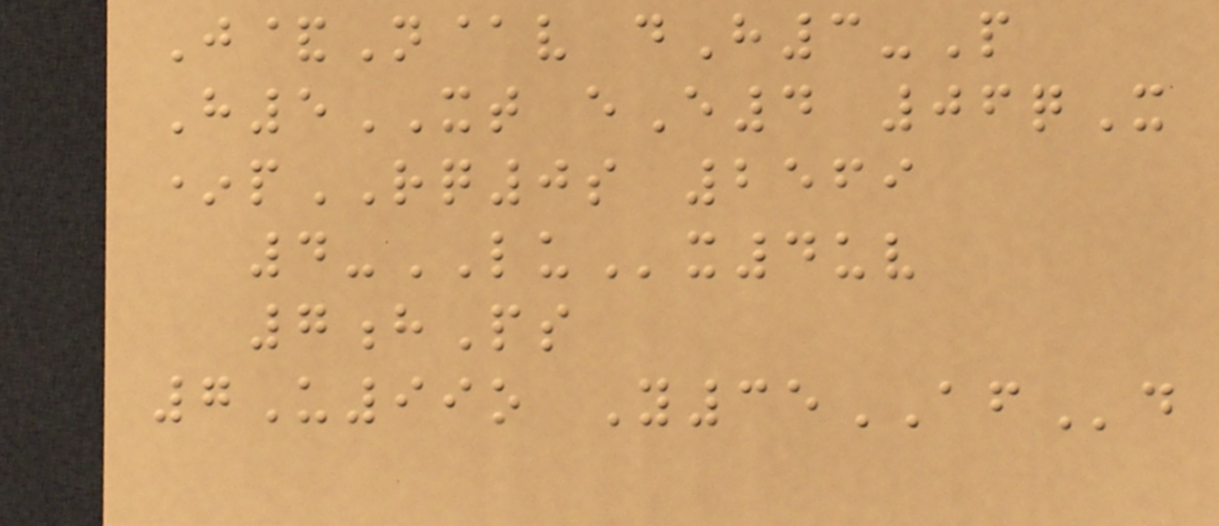J&N@v dH3-P
H5XT eE4 06qX
*pRQ0s 2569
4-LUx4uv
7hPs
7U99o Y35AFd
